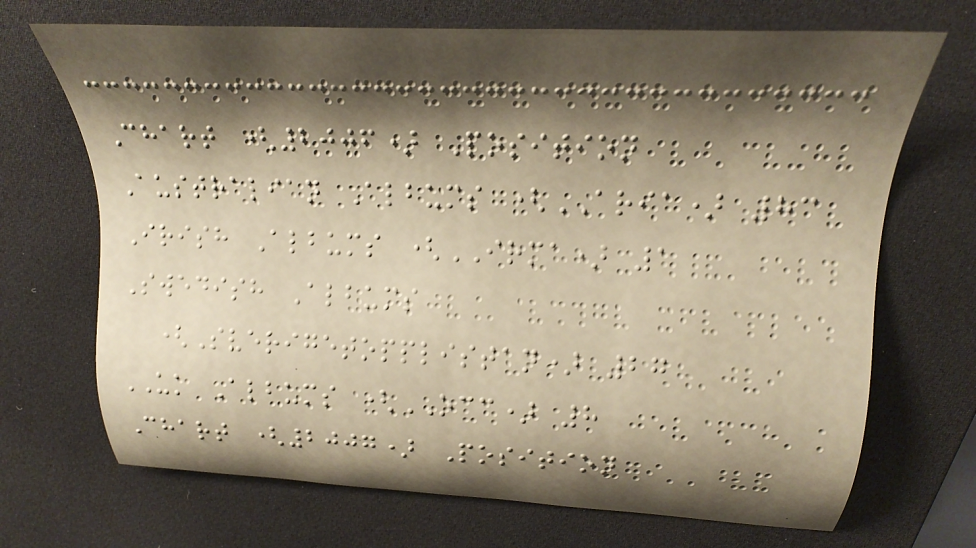Chart (2006) Position
Australian Albums (ARIA) 83
Irish Albums (IRMA) 1
Swedish Albums
(Sverigetopplistan) 27
UK Albums (OCC) 8
Chart (2007) Position
